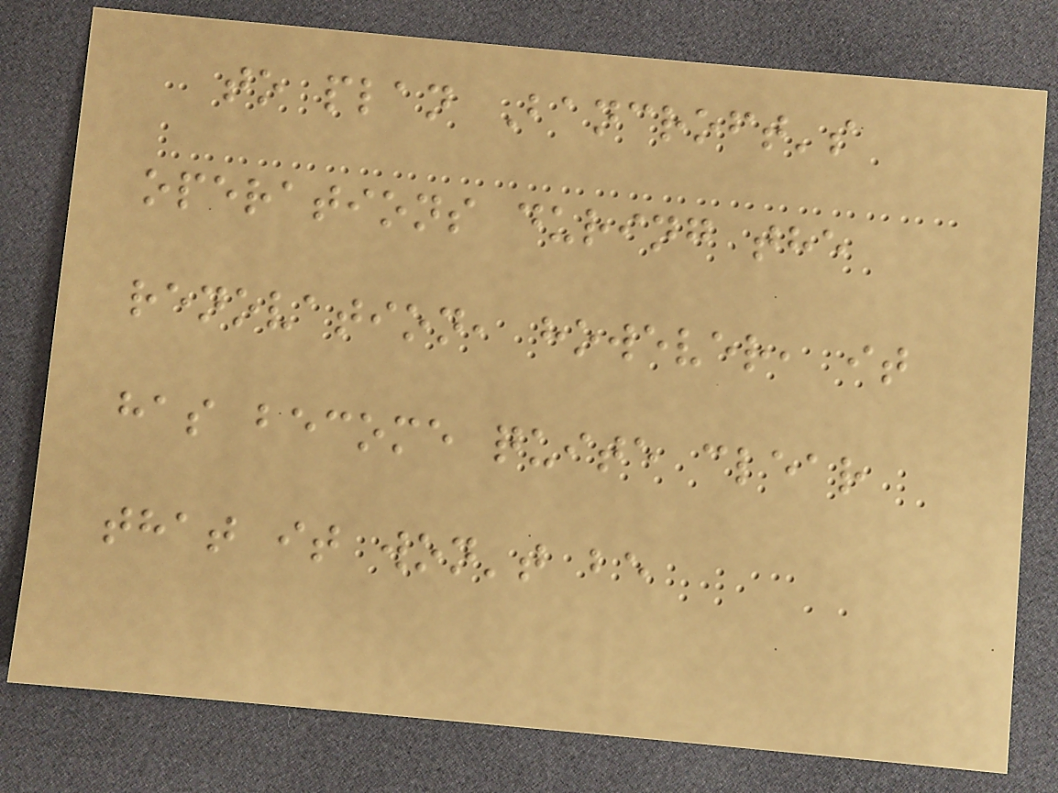to plan Bancroft's
operations during the
renovation, however, it
has become quite clear
that it won't be
